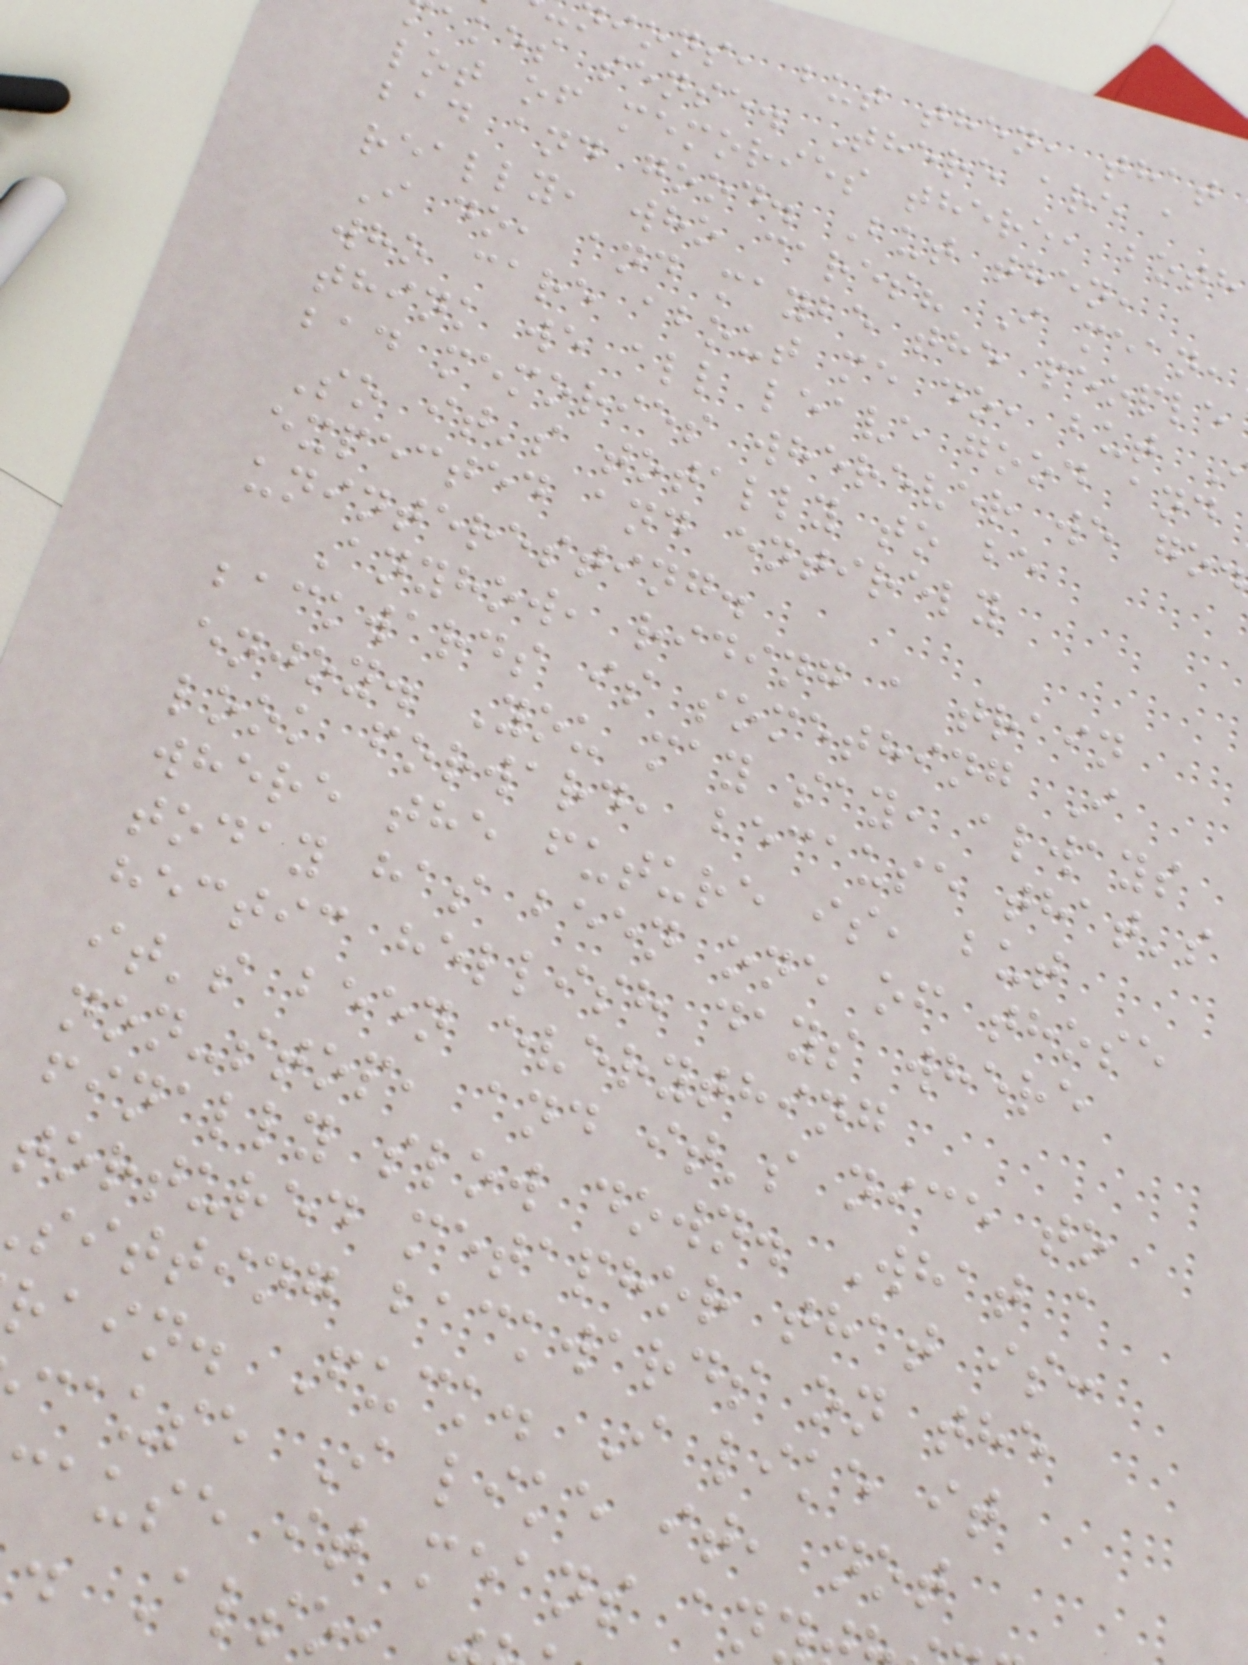ions, but then, that
akes sense. There are a
lot of memories there, both
bad and good. But then,
really, who cares? I mean,
I do, and maybe the people
who care about me do, but
think we all leave good and
bad memories wherever we go.
So it's totally to be
expected and entirely
uninteresting.
Anyhow, riding a train
backwards is something I
enjoy. You may say, always
look forward, because that's
where the future is, but
today has been one of those
hectic hellish days where
it's been everything
non-stop, and it's nice to
finally slow down. What a
tortured metaphor that is:
sitting backwards on the
rain. Fuck. I like it
cause I like it, not
ause it means an
. Also
